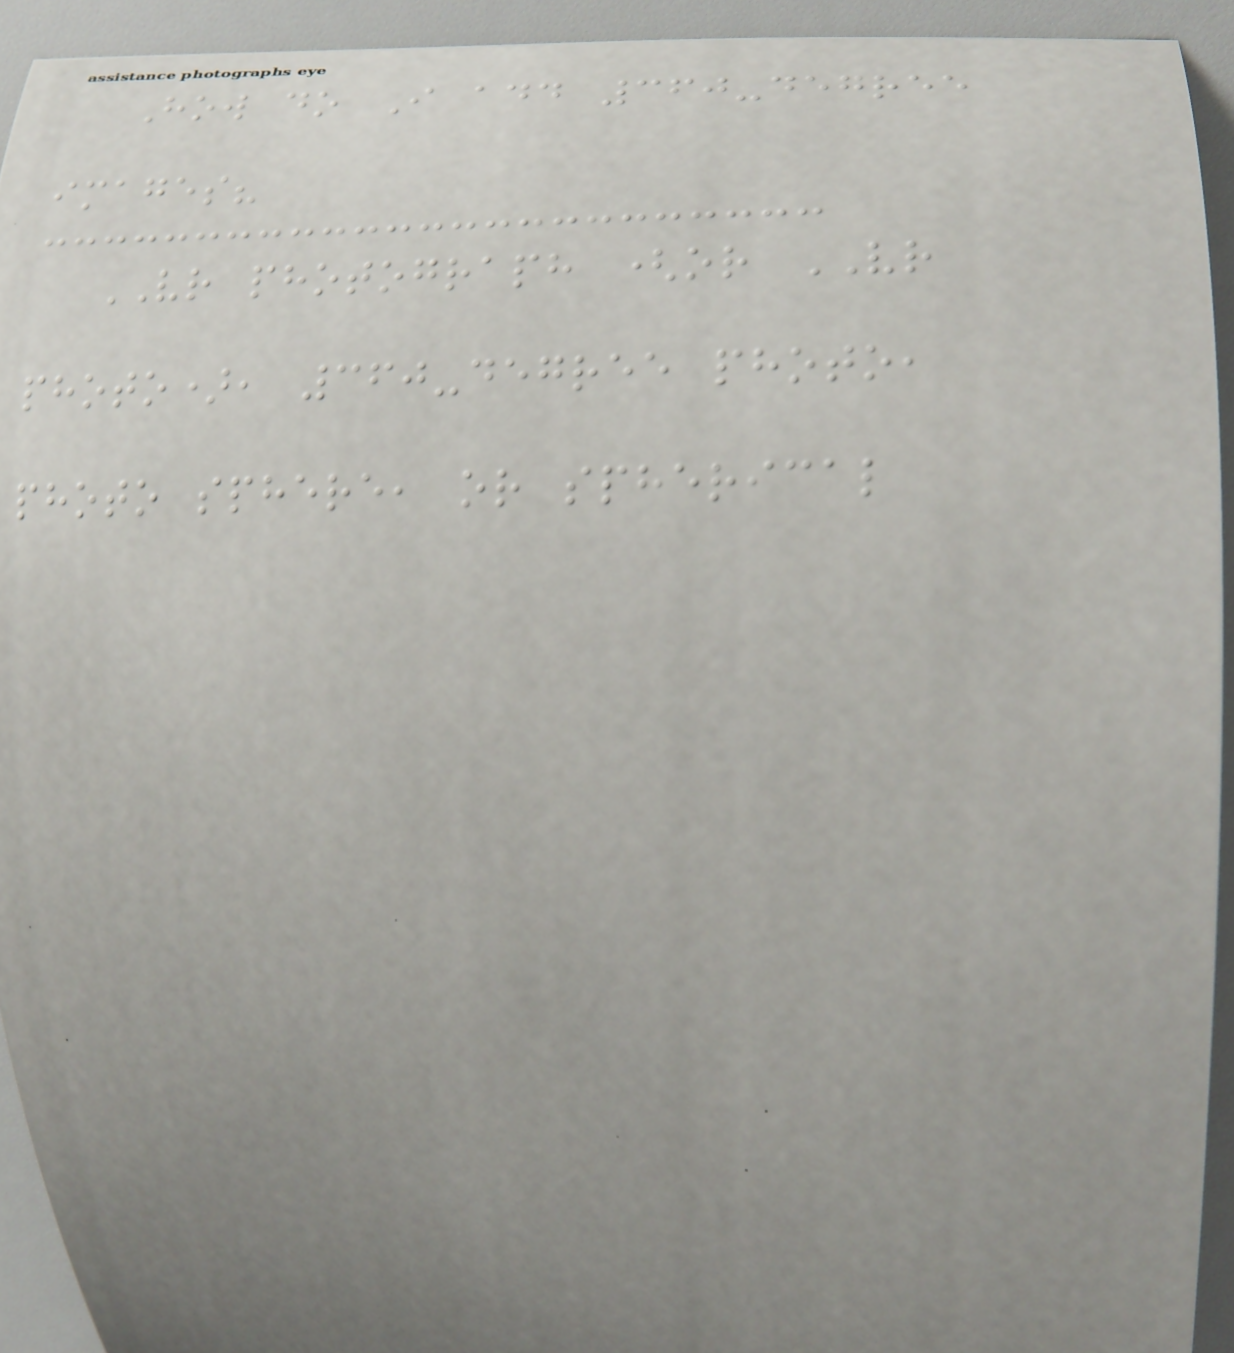How do I add 360-degree
images?
VR photograph (or VR
photo), 360-degree photo,
photo sphere, or spherical
